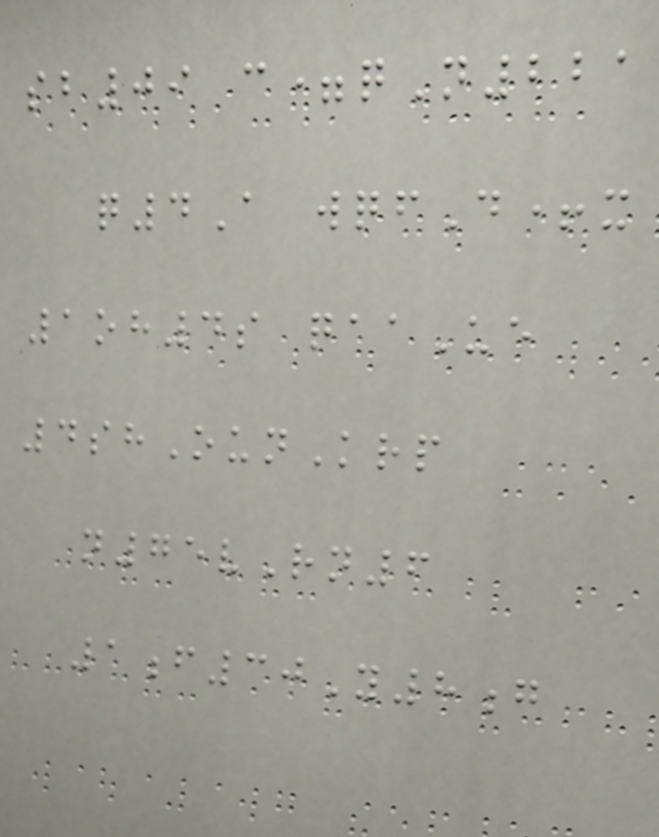sb09 c=qN221
q4A wqfD+x
1oh4s qaaUe
4shOunKrp
n75vRn6
1f30Y8g
